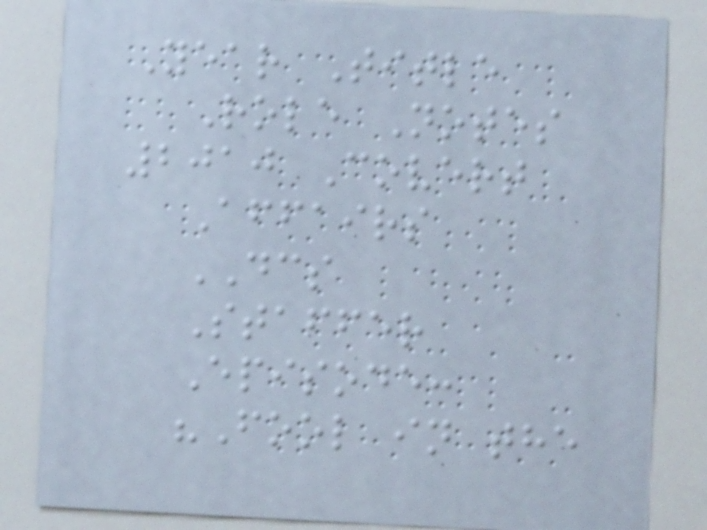Year Title
Role Notes
2010 Covert
Affairs
DCS
Staffer
Episode:
"Fool in the
